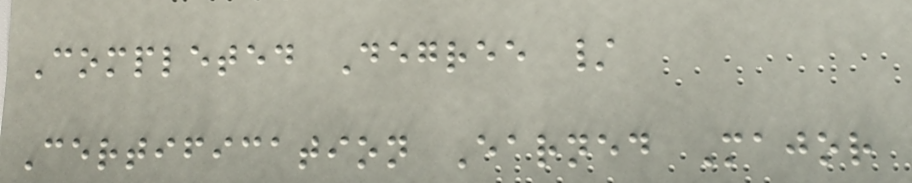Completed Degree /
Certification Earned Major
